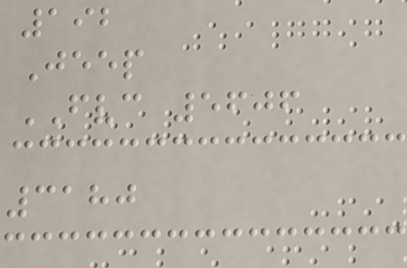192
Jeep
FVC 5606
3180
